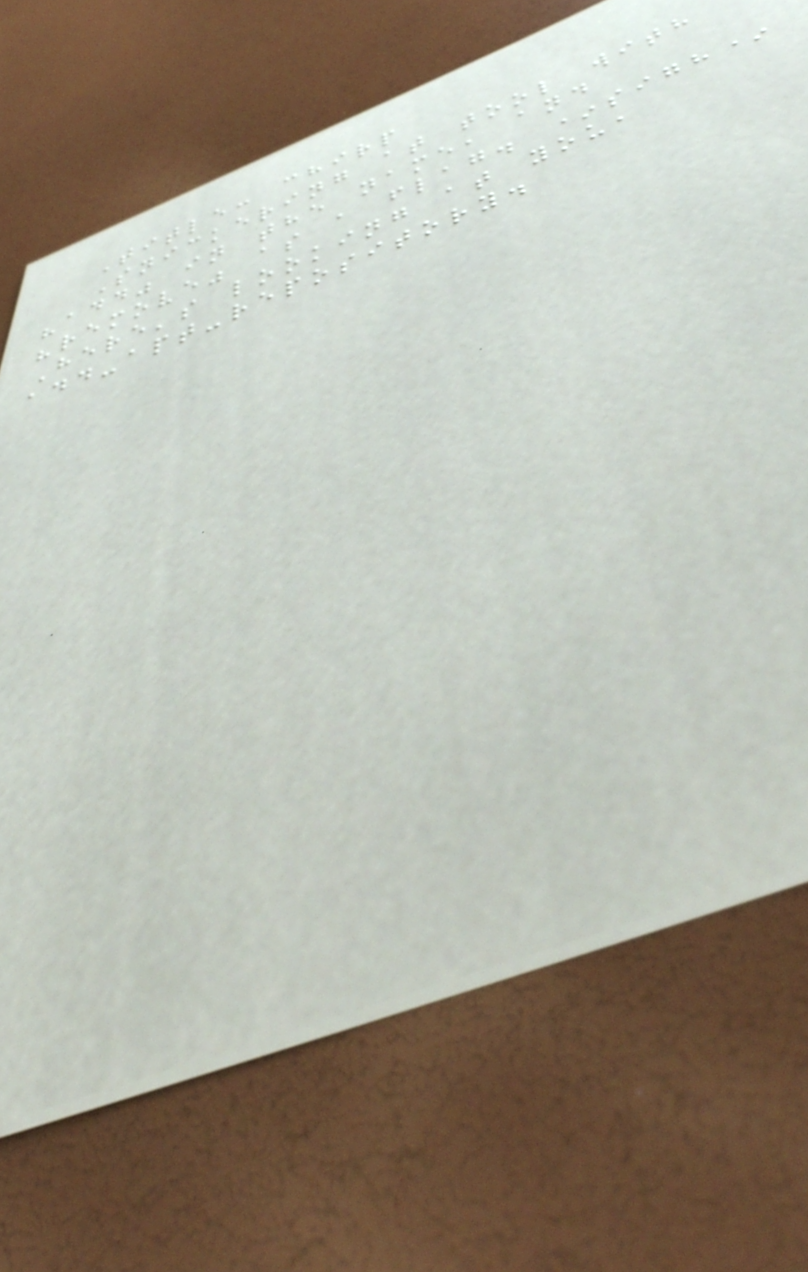Title: chirp
Snickering at tool with
"add" in the name, and
"remove" as a flag. *sigh*
Here's looking at you,
add-apt-repository.
